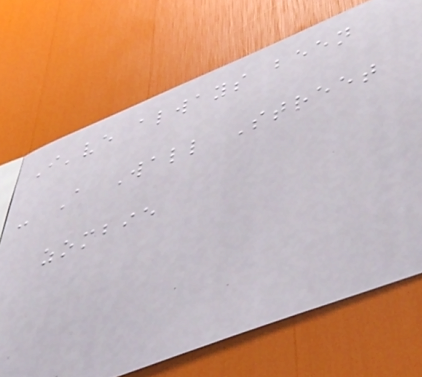I've always been
- A Wall Street
zombie
